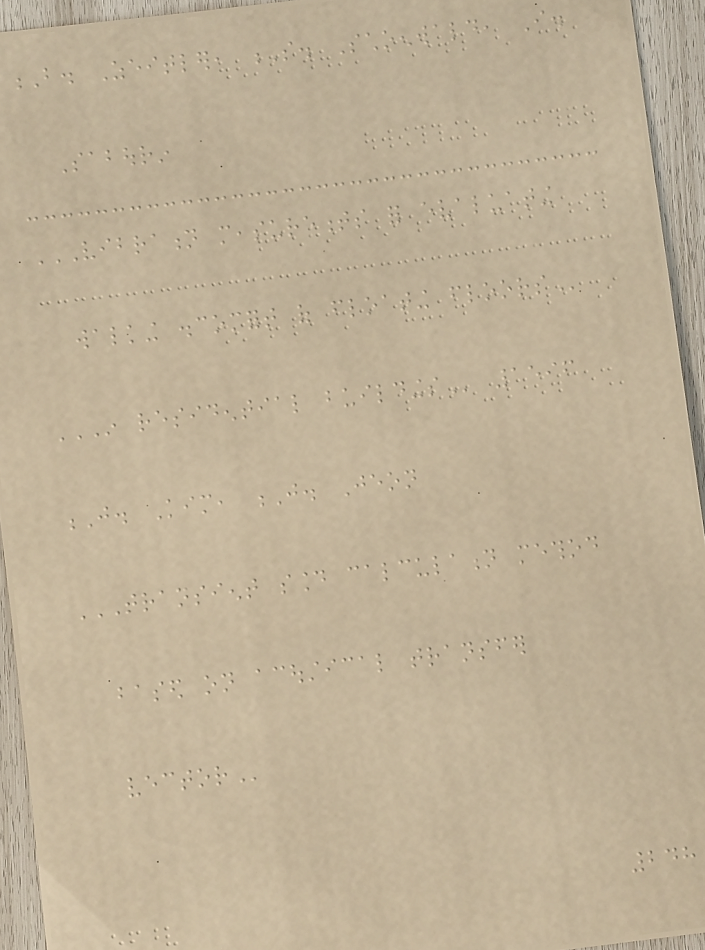B. Zeitler, S. Schoenwald, I.
Sabourin
VIBRATION MEASUREMENTS FOR EVALUATING
WALKING DISCOMFORT OF FLOATING FLOORS
IN RESIDENTIAL BUILDINGS 1596
J. Kim, J. Jeon
TRANSIENT SOUND CALCULATION METHOD
BASED ON ACOUSTICAL TRANSFER
VECTOR
248
